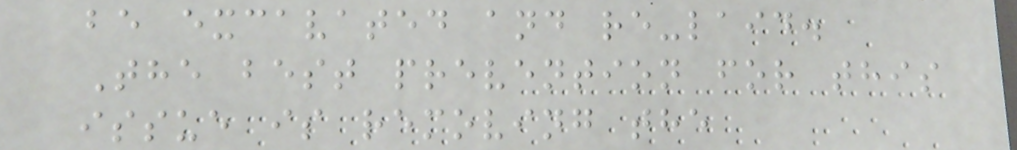be excavated and re-laid.
The best prevention for this
issue is removing the
